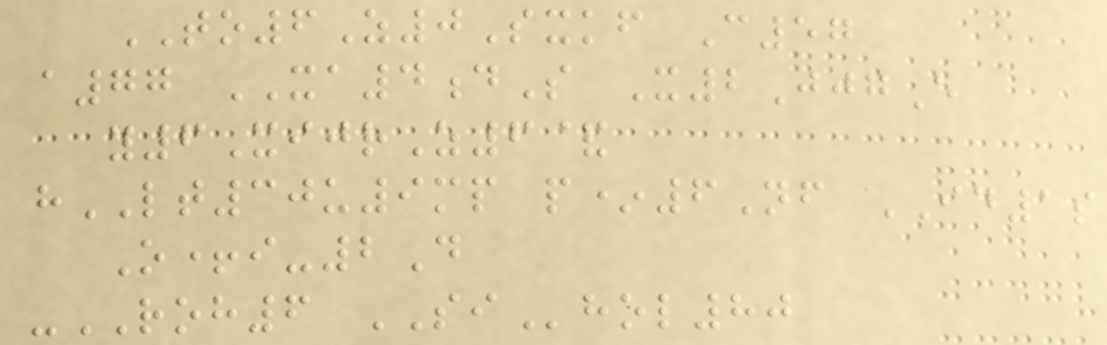TO6Z0Sxkf C57
a77 XA4dS X2JjgE
y6XijrZ6&
hLT30u9mp p*6Nf ID1s
O+i-2D
-ROH6 SIhol80
